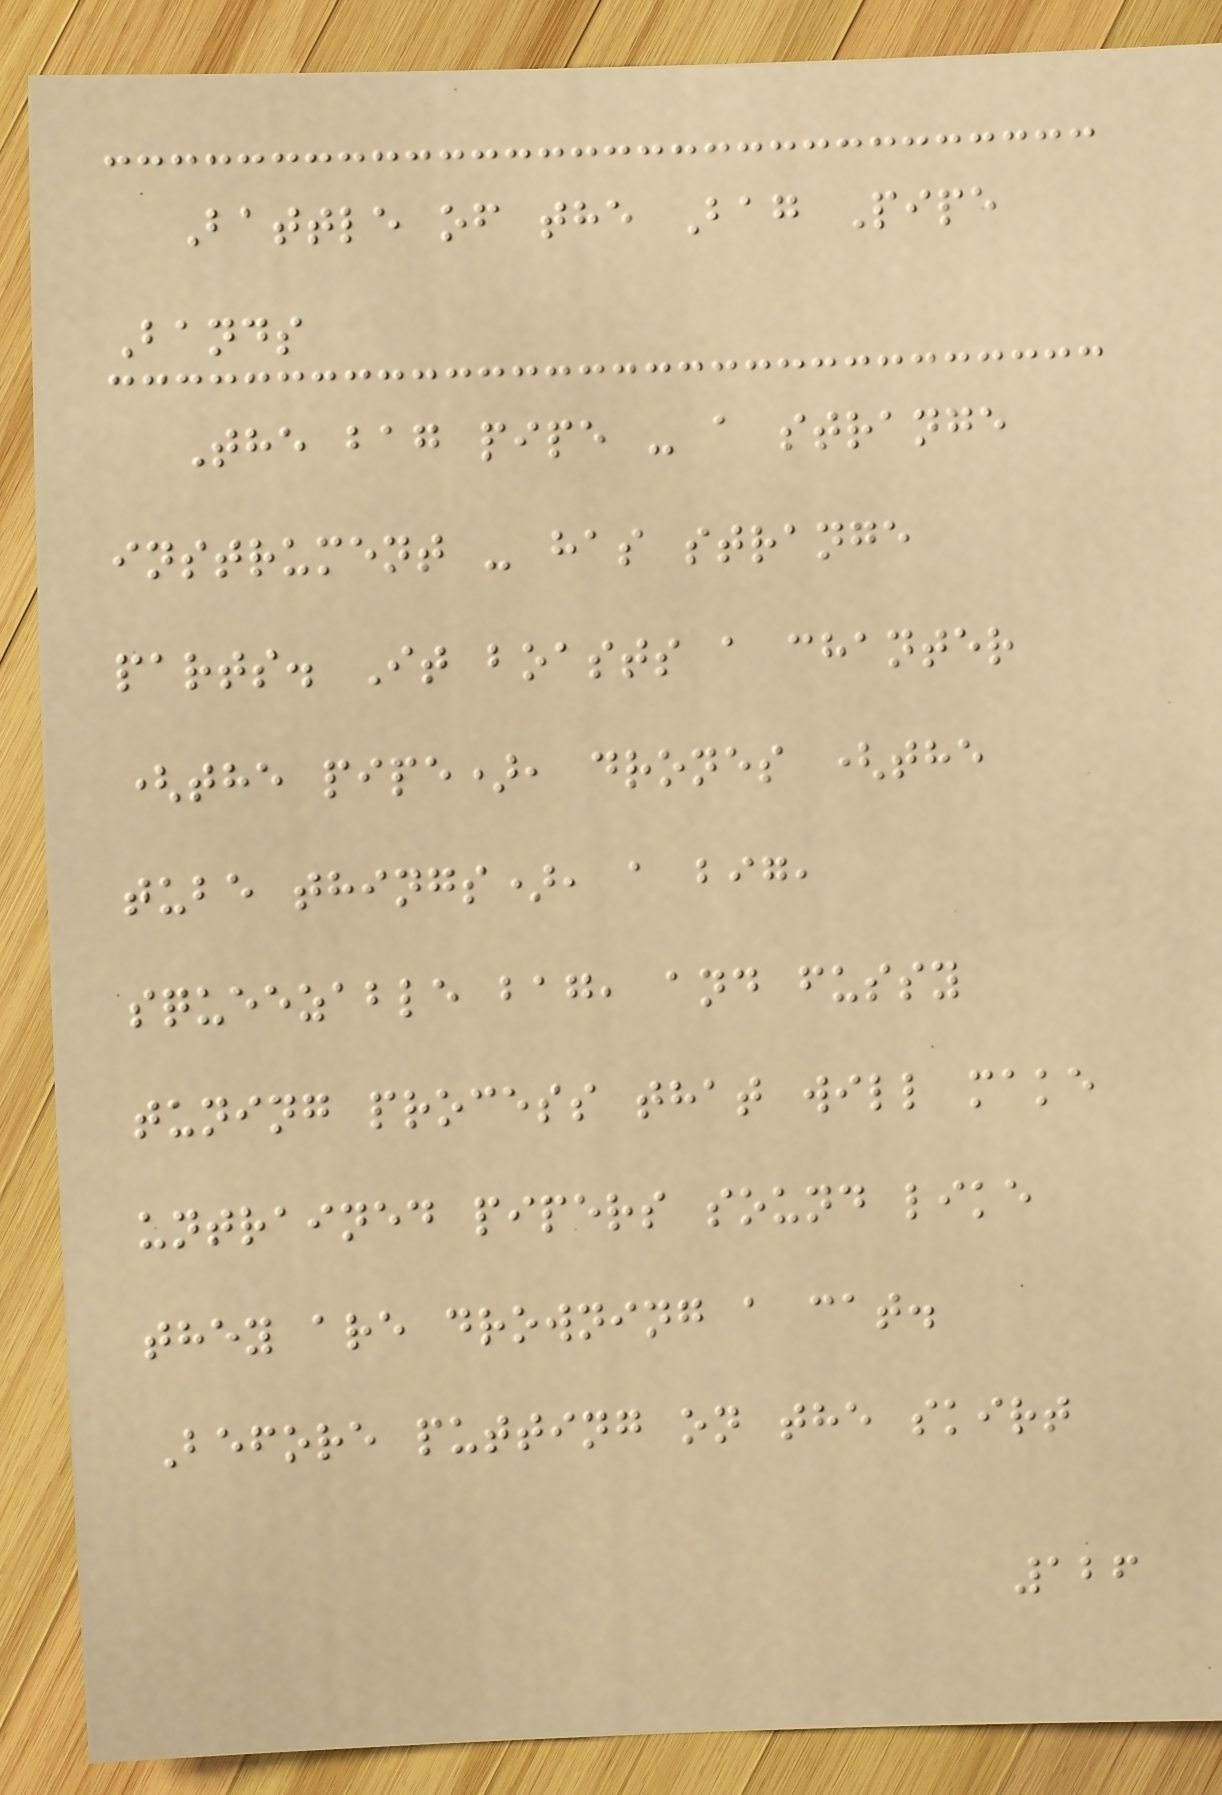Battle of the Bag Pipe
Bands
The bag pipe - a strange
instrument - has strange
parts. It boasts a chanter
(the pipe), drones (the
tube things), a big,
squeezable bag, and fussy
tuning process that will make
untrained pipers sound like
they are drowning a cat.
Before putting on the skirt
126
